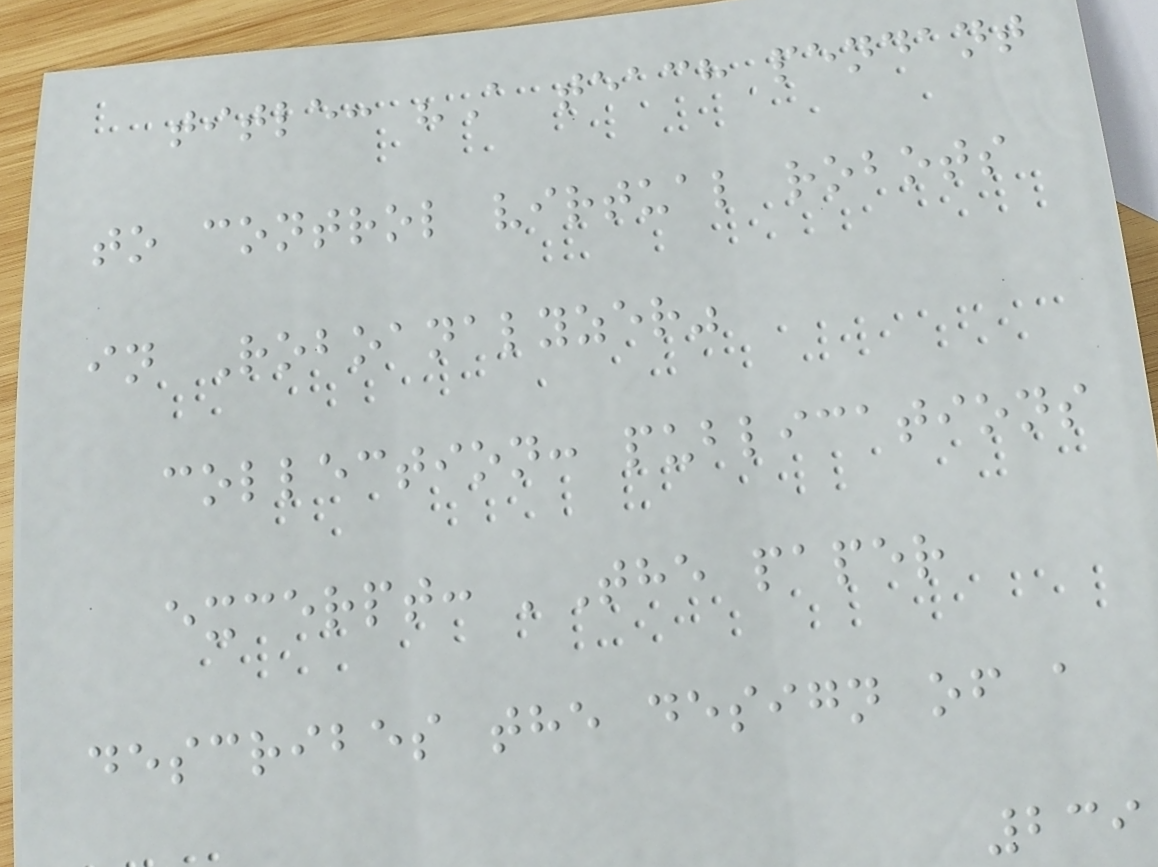title: "A teach pendant
to control virtual robots
in Roboanalyzer"
collection: publications
excerpt: 'The paper
describes the design of a
239
